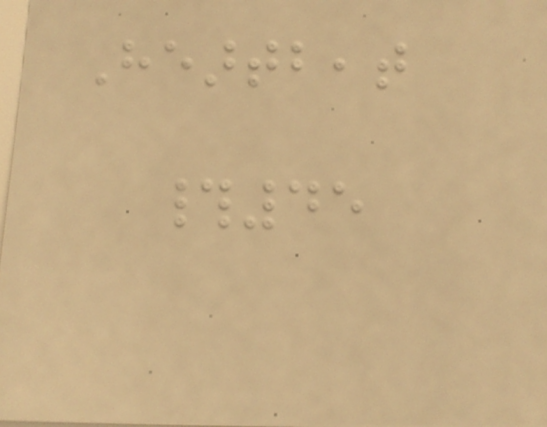Heartbeat
#45
